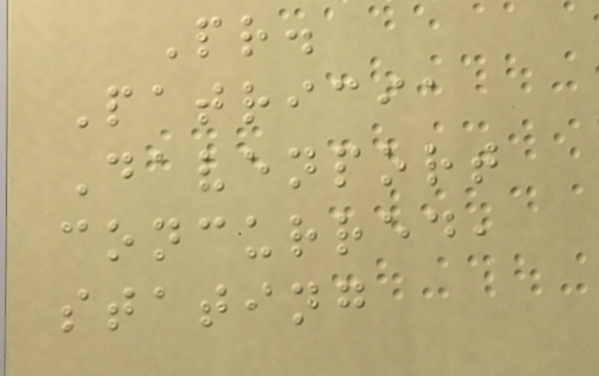Pr.
Patricia
Davenport
concurred,
stating
